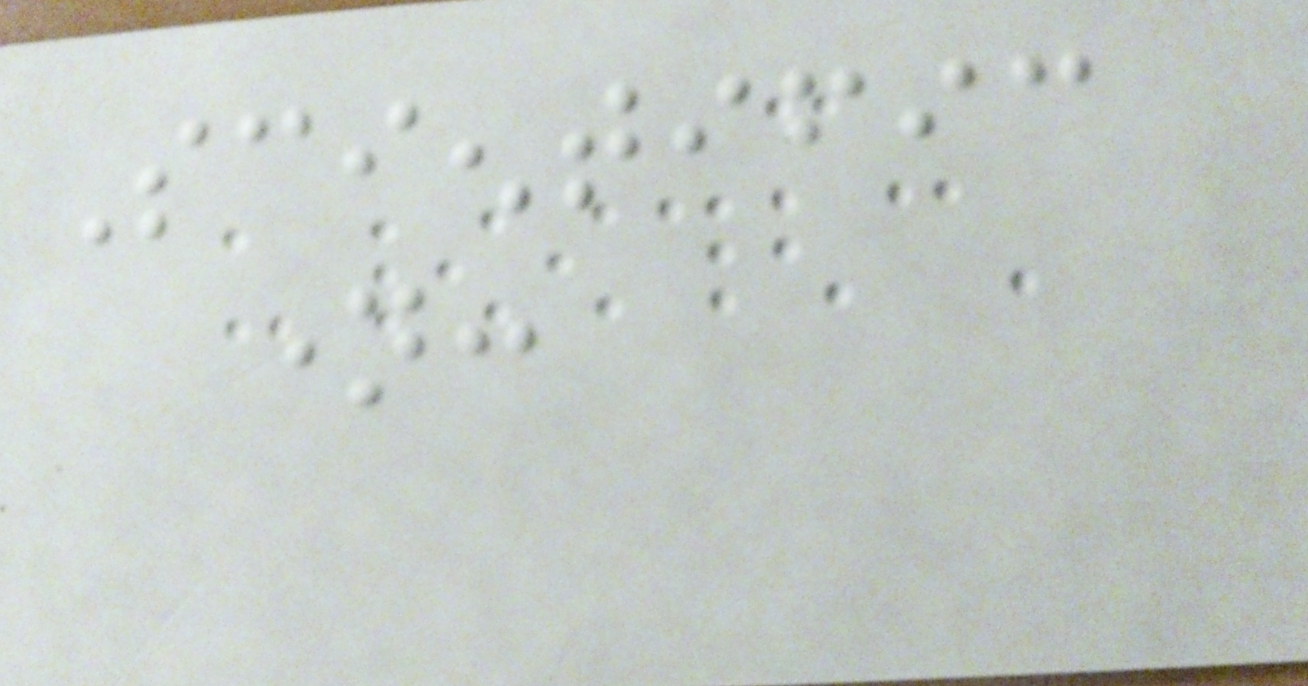Scientific
name:
